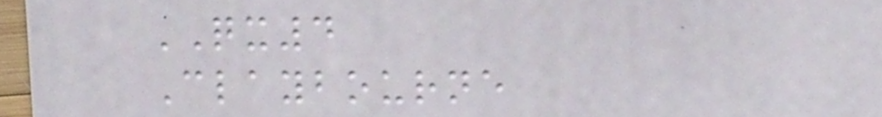QX4
Claybourne
